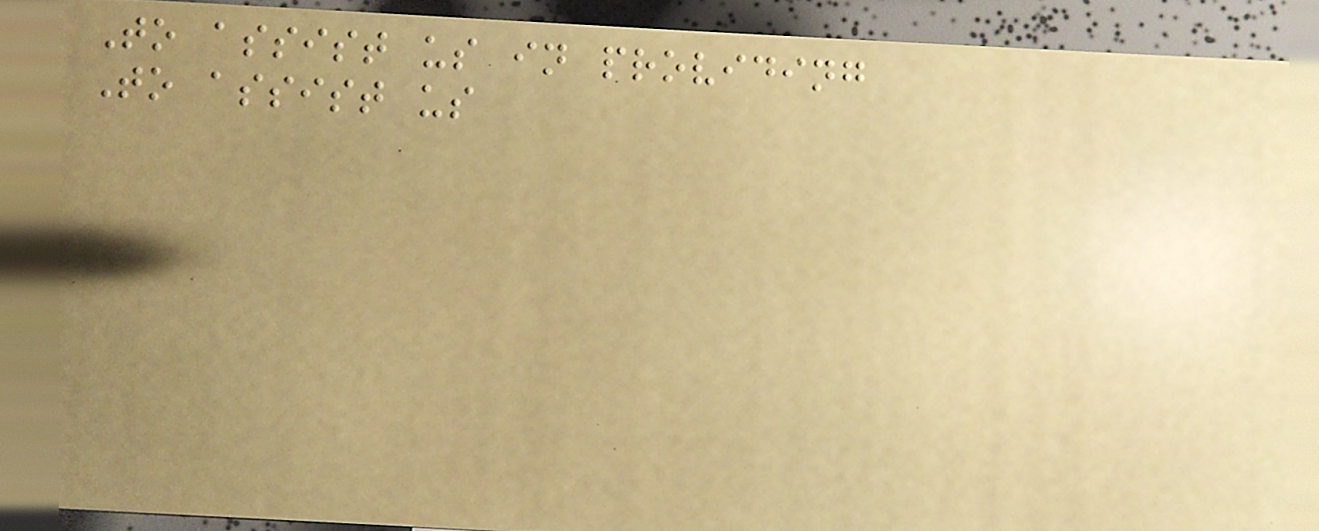To assist us in providing
To assist us
